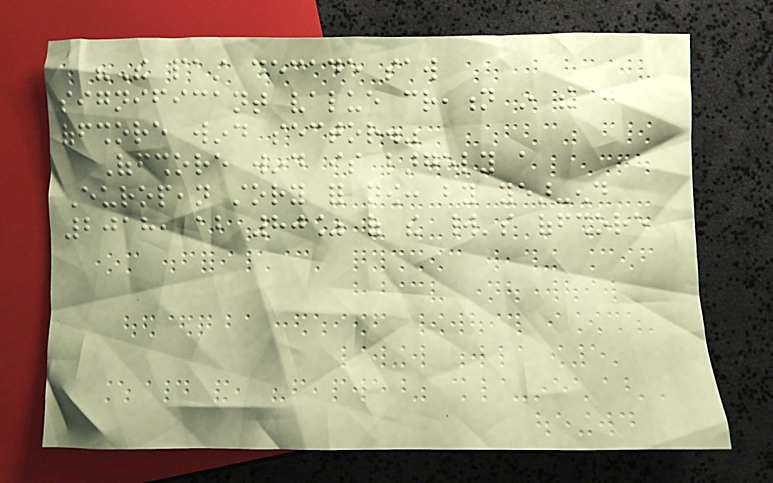"The past decade saw
significant value creation in the
offshore wind sector."
Offshore wind is largely a
European story for now: by year-end
2018, about 80% of the world's offshore
